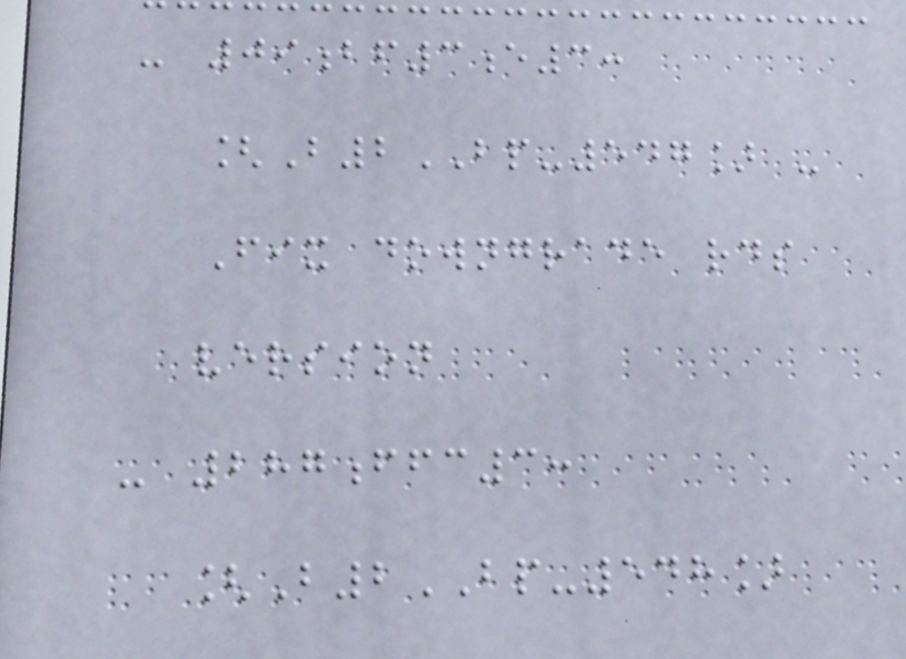- 09bf3e3:
[B2BP-547] -
Fix downgrade rds
version
- 287ffc3:
[B2BP-548]
